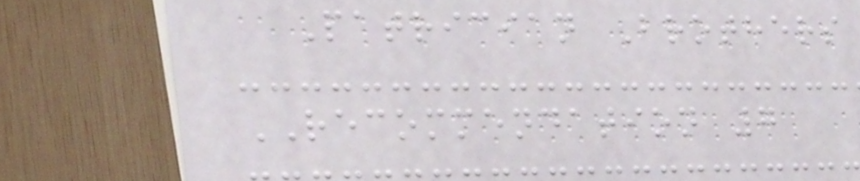Patrician Brothers
RECOMMENDATION 7
